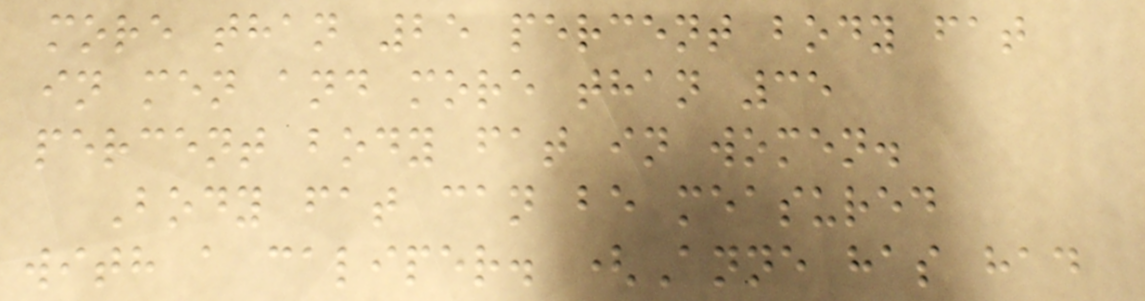more than 25 percent body fat
in men and more than 35
percent body fat in women.
Body fat can be measured
with a caliper. (Anne has had
